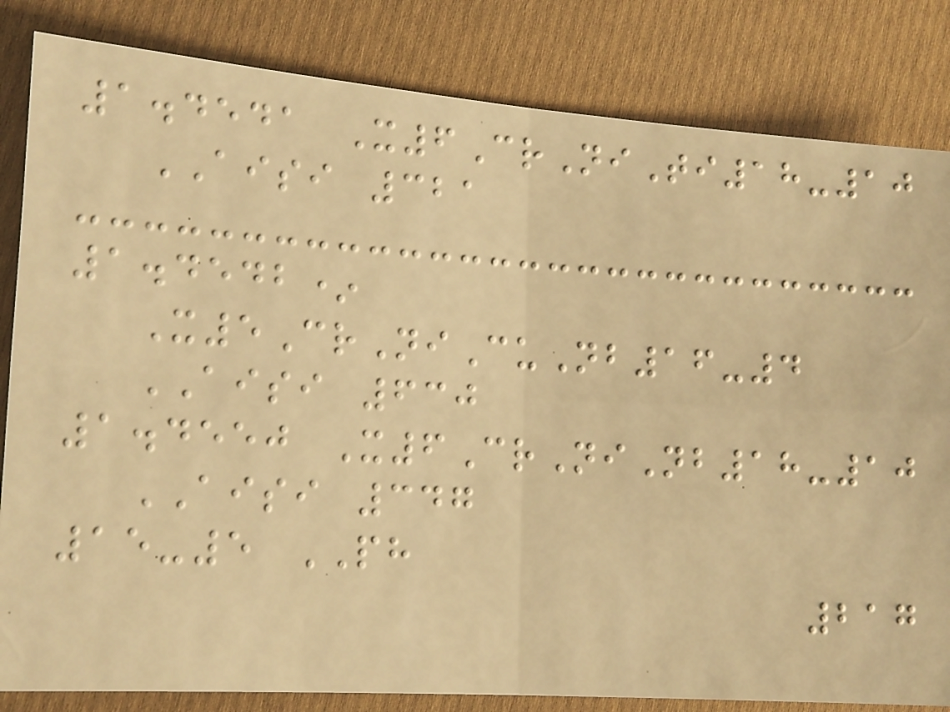1.4541 X6CrNiTi18-10
AISI 321
1.4542*
X5CrNiCuNb16-4
AISI 630
1.4550 X6CrNiNb18-10
AISI 347
15-5 PH
217
